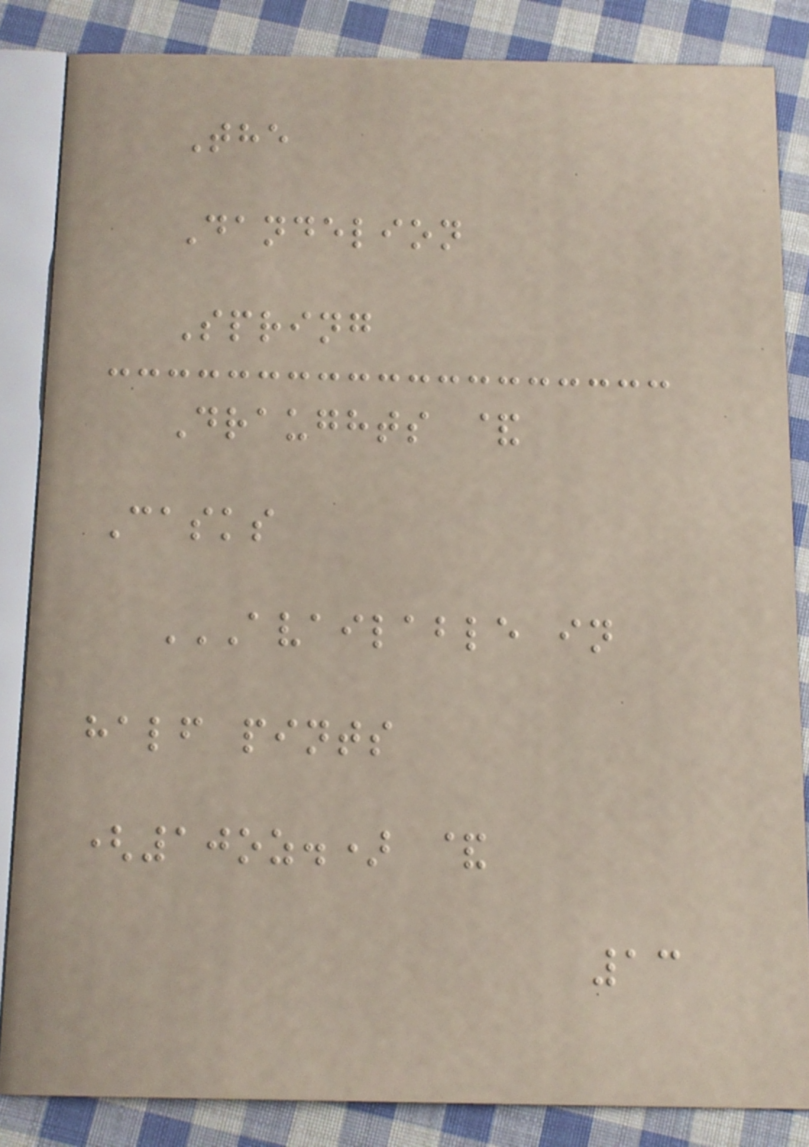The
Dandelion
Spring
Draughts &
Casks
AVAILABLE IN
HALF PINTS
(10OZ.) &
13
